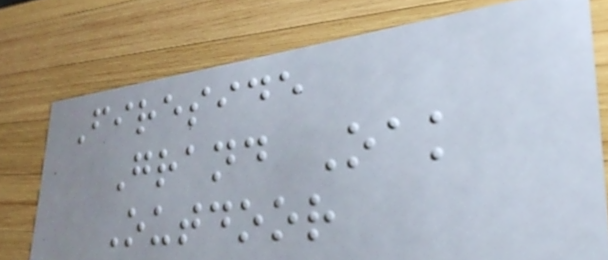Fireside
Grand Oak
Outdoor
